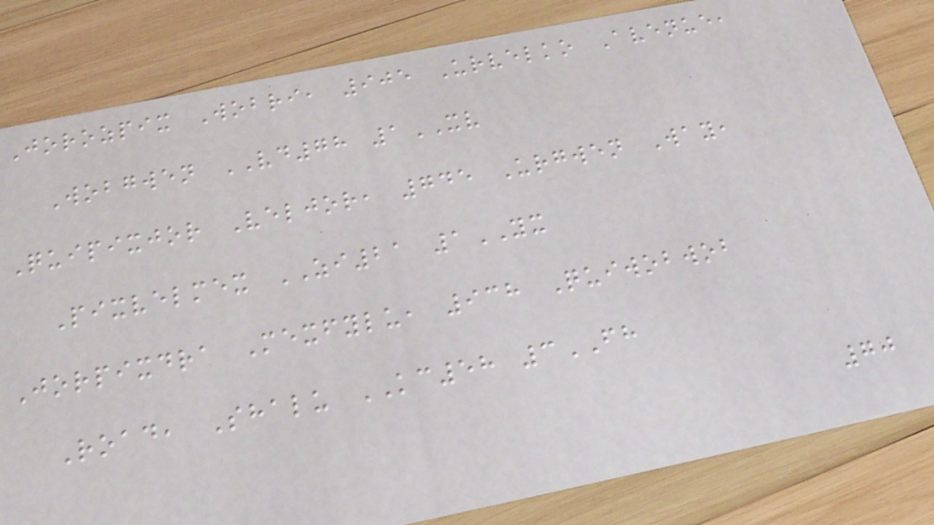Jorozpix Wobri, 905 Urvelko Avenue,
Wobgwen VD78 1XV
Quipixjor Veljor, 745 Urgwen Way,
Pixvelmex ZI21 1YX
Jorpixdra Mexfylu, 938 Quiwobwob
Road, Shalu KC58 3FH
70
